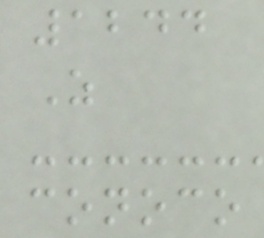1244
Z
conoco
